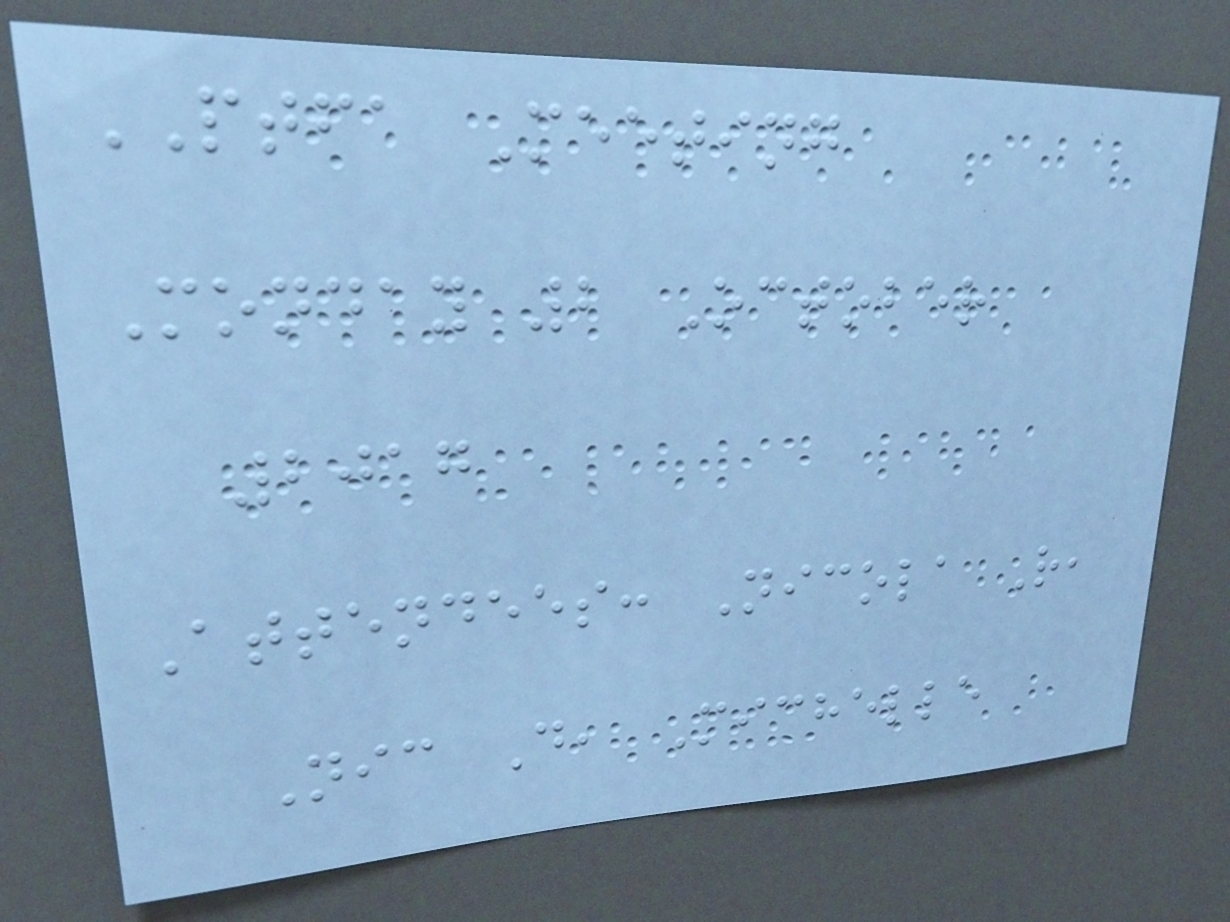PTFA Meeting
Monday 2 October
2017
Attendees: Nicola R,
Nic D, Michelle
